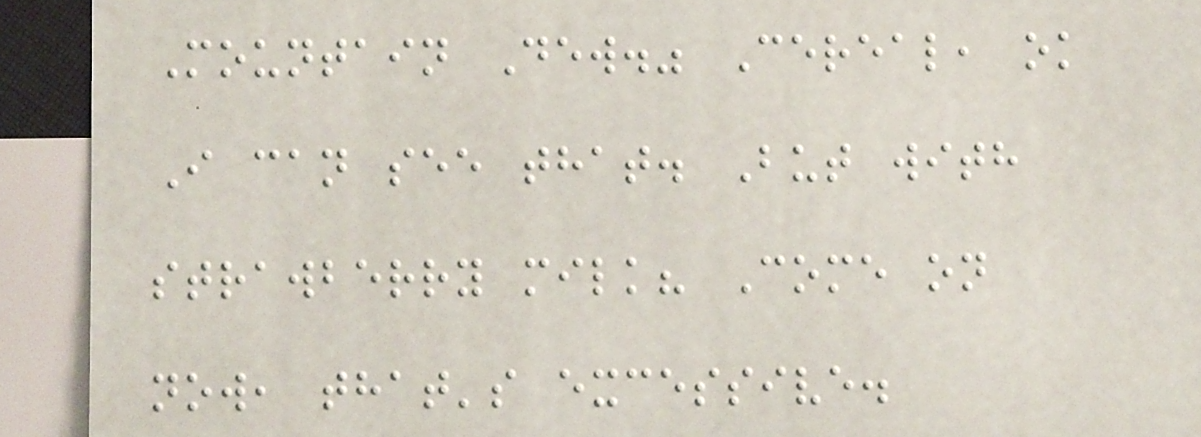Mountain Dew." Cereal, ok
I can see that. But with
strawberry milk? Come on
now, that's excessive.
